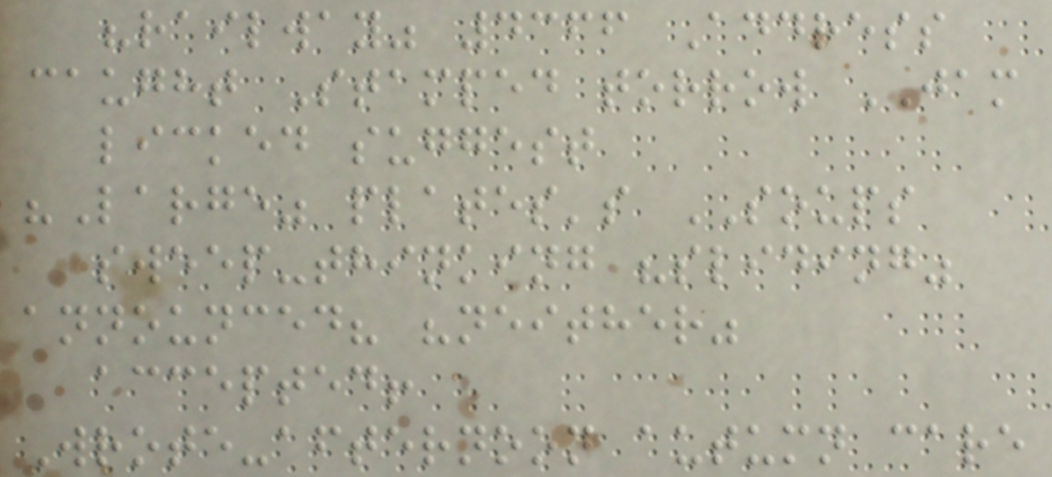"railway" 4366 Address
caught Stamped torrow JAM
licked suggest
"Large" plates's SOUPS
sweep-thinking "sliding"
announced? "neither"
accepted!
Wrote-afternoon autumn care
